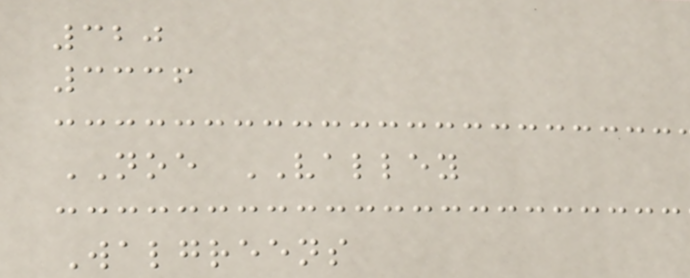320
3336
NOE VALLEY
Walgreens
